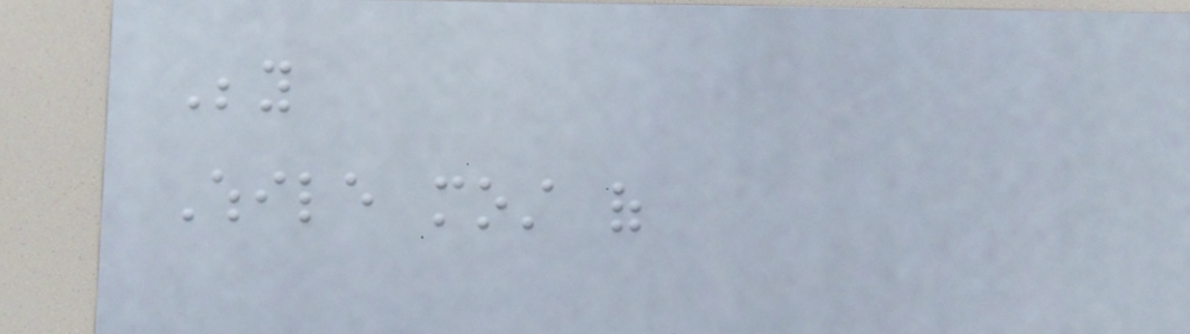Beyond
While most of
